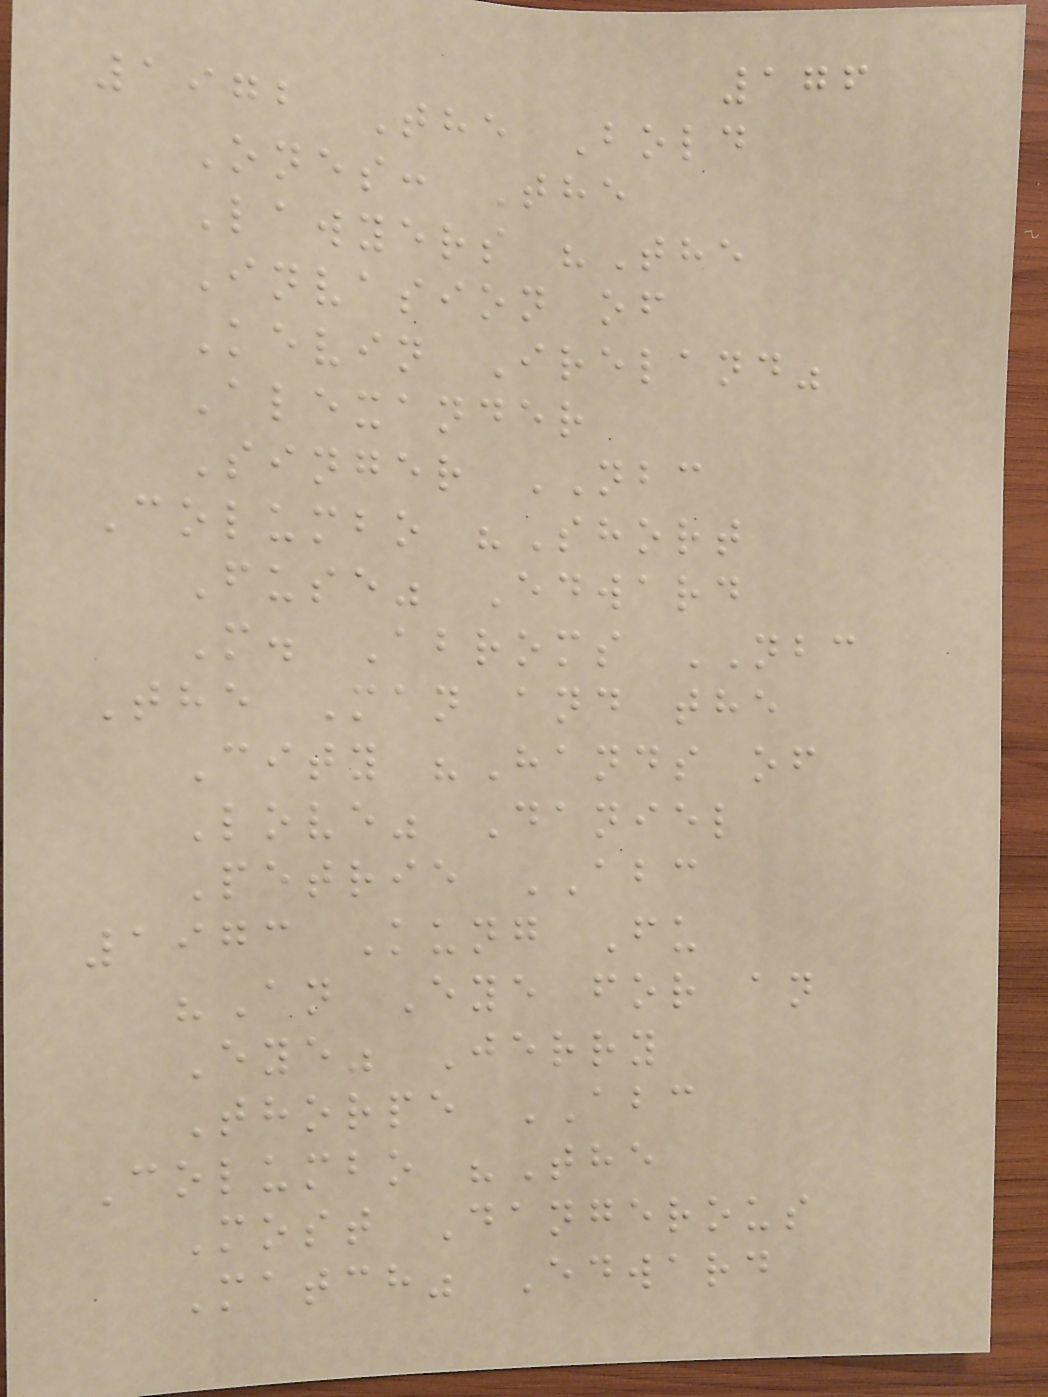176
1972 The Bold
Ones: The
Lawyers "The
Invasion of
Kevin Ireland"
Alexander
Singer NBC
Columbo "Short
Fuse" Edward
M. Abroms NBC
The Man and the
City "Hands of
Love" Daniel
Petrie ABC
1973 Kung Fu
"An Eye for an
Eye" Jerry
Thorpe ABC
Columbo "The
Most Dangerous
Match" Edward
